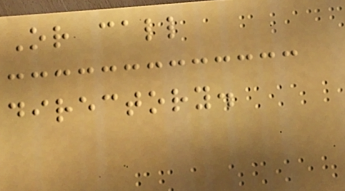Or call
directory.
